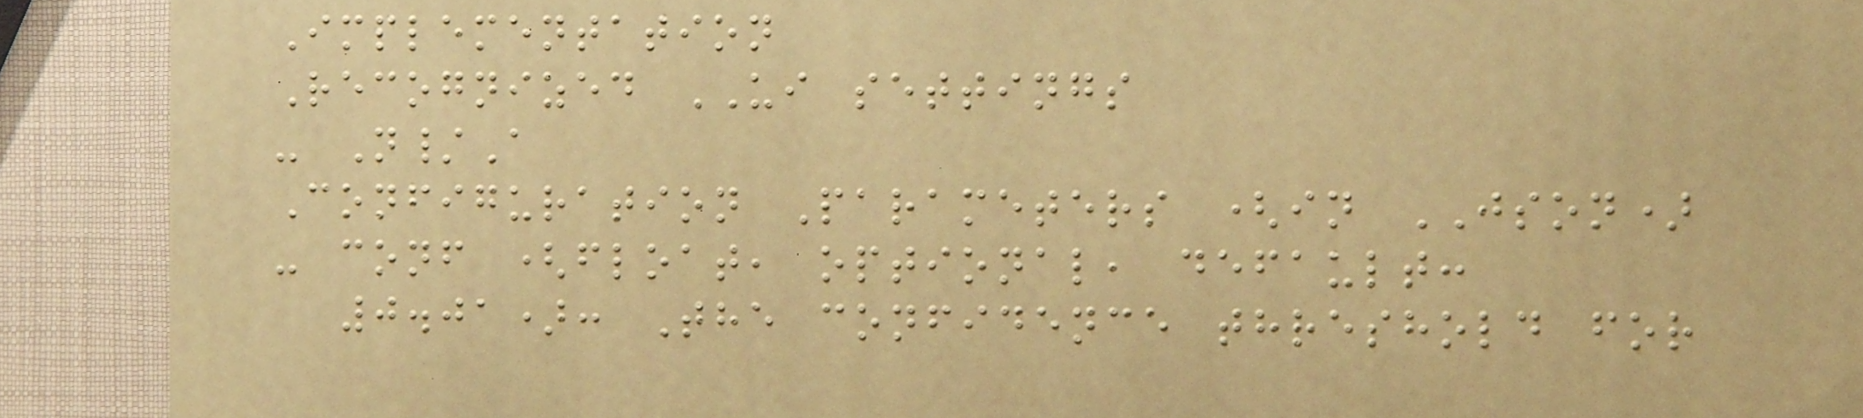Implementation
Recognized UI settings
- N/A
Configuration Parameters (in JSON)
- conf (float, optional, default:
0.01): The confidence threshold for
